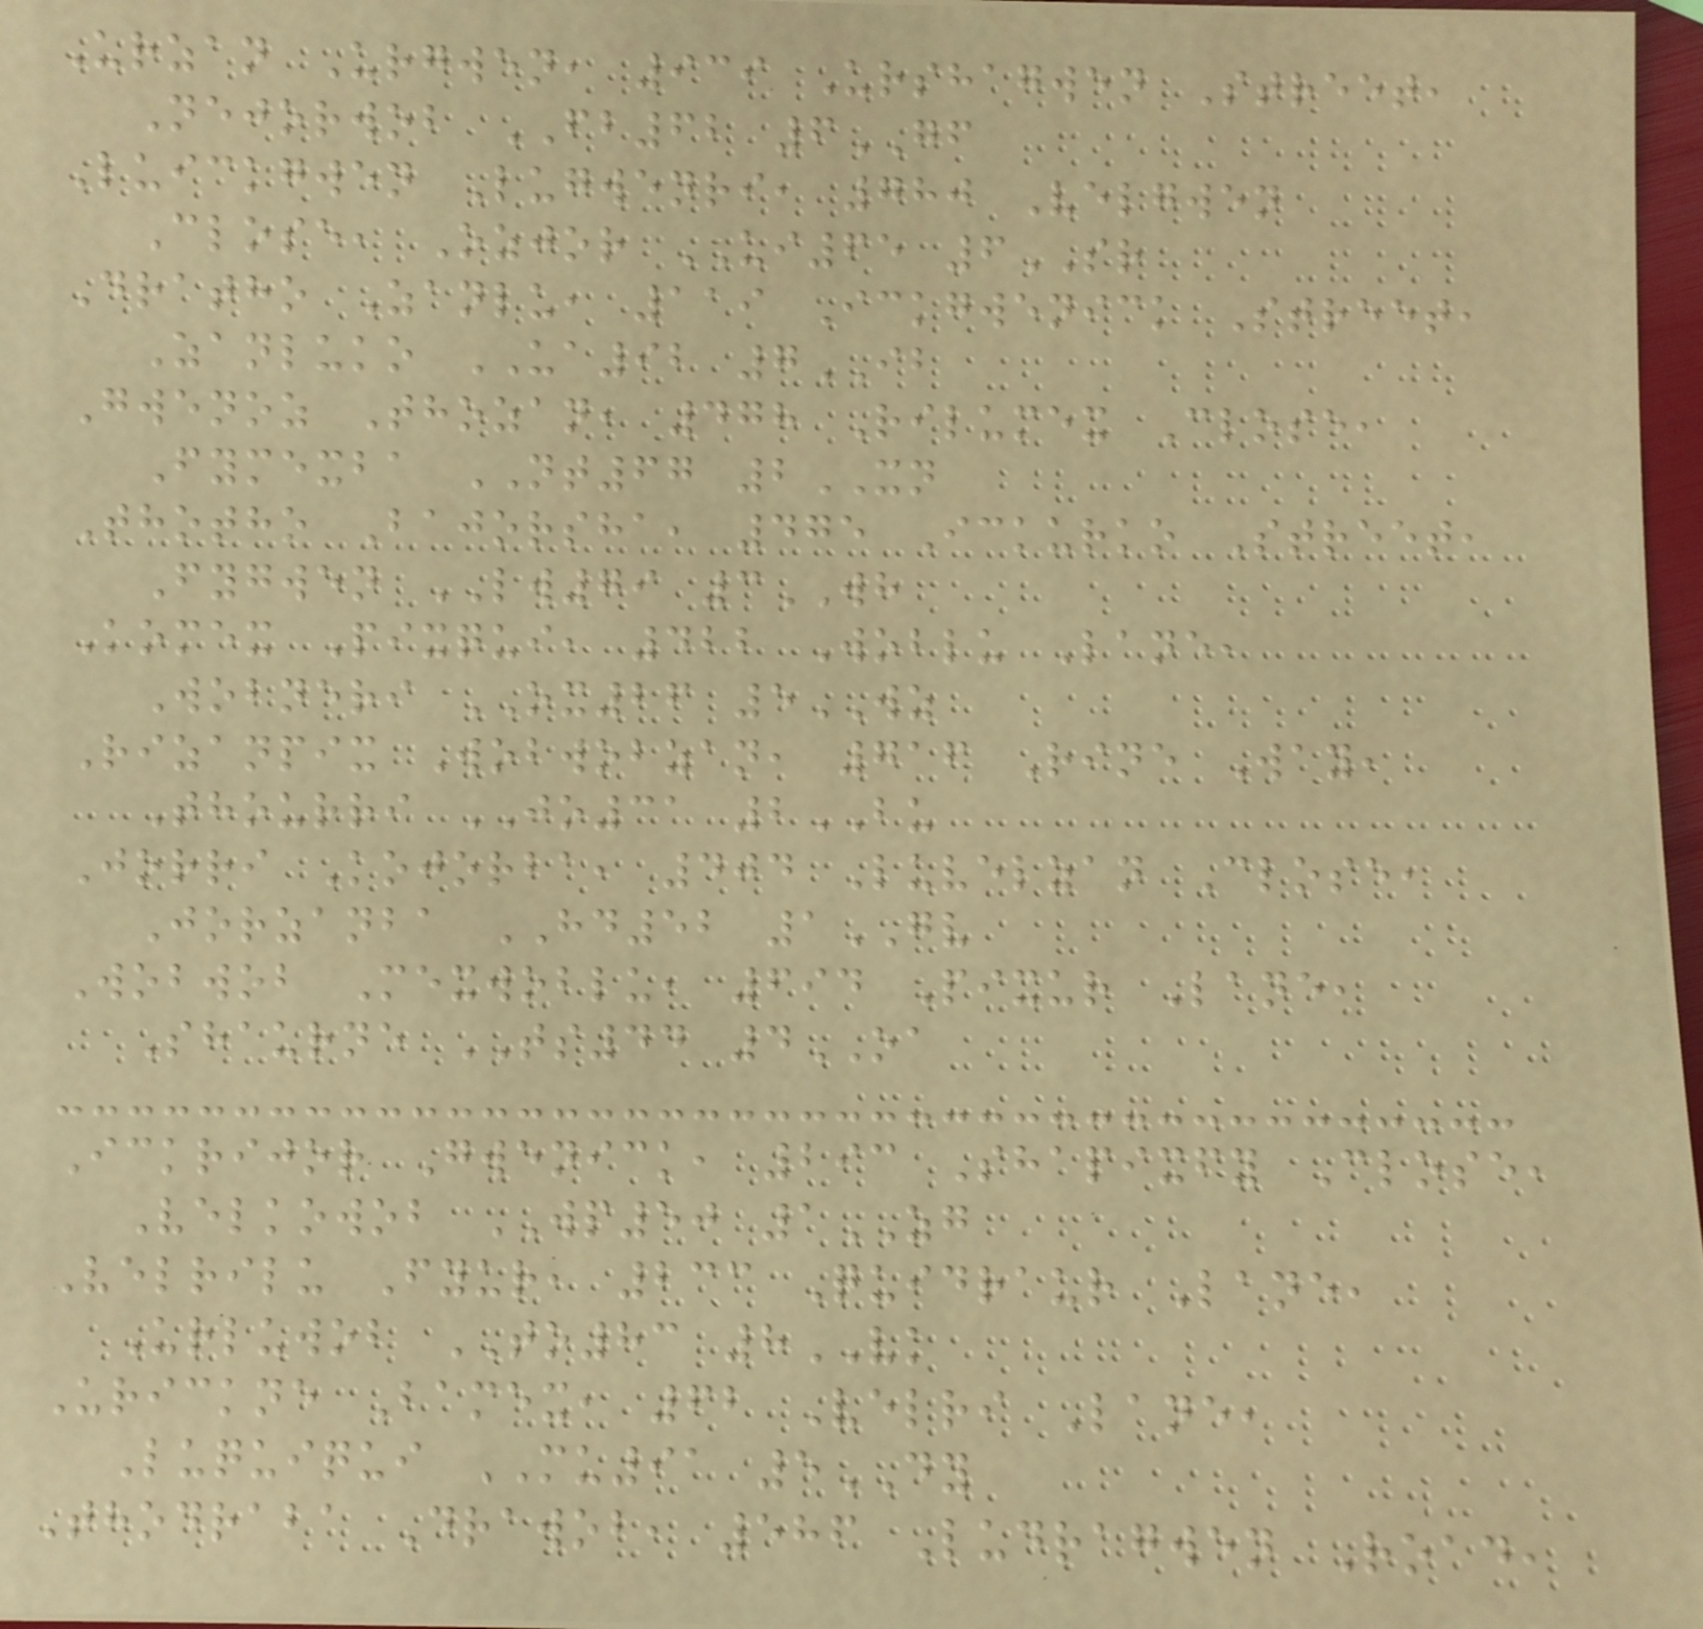Urzan Urgwen, 939 Urshagwen Street,
Nejorwob FB62 6GF
Luickgwen Lugwenri, 780 Velgwen
Close, Ozjor UI65 6SR
Dratho Zanlu, 119 Ickgwenick Street,
Zanluko UA92 7IB
Gwenoz Thozan, 478 Rilumex Close,
Fymexba NT67 2XN
Thotho Bajorsha, 475 Ickurko Street,
Fygwen LW79 3WH
Komex Pixqui, 422 Woblu Lane,
Wobneri OX26 5WZ
Rizanpix Wobwobzan, 716 Rine Way,
Thourri JO31 2BU
Jorri Kojorba, 404 Luvelzan Close,
Jorzanba HD52 1GV
Wobwob Mexwoblu, 694 Pixur Lane,
Shaurne TS44 4OA
Ickrijor Gwenick, 293 Shapixfy Close,
Velkowob WP50 1ZG
Velrilu Fyur, 233 Quidraur Lane,
Urluwob TO83 8VK
Urickne Bamex, 62 Velri Lane,
Luquiqui MU91 5DY
Thodraba Drawob, 586 Ludragwen Road,
